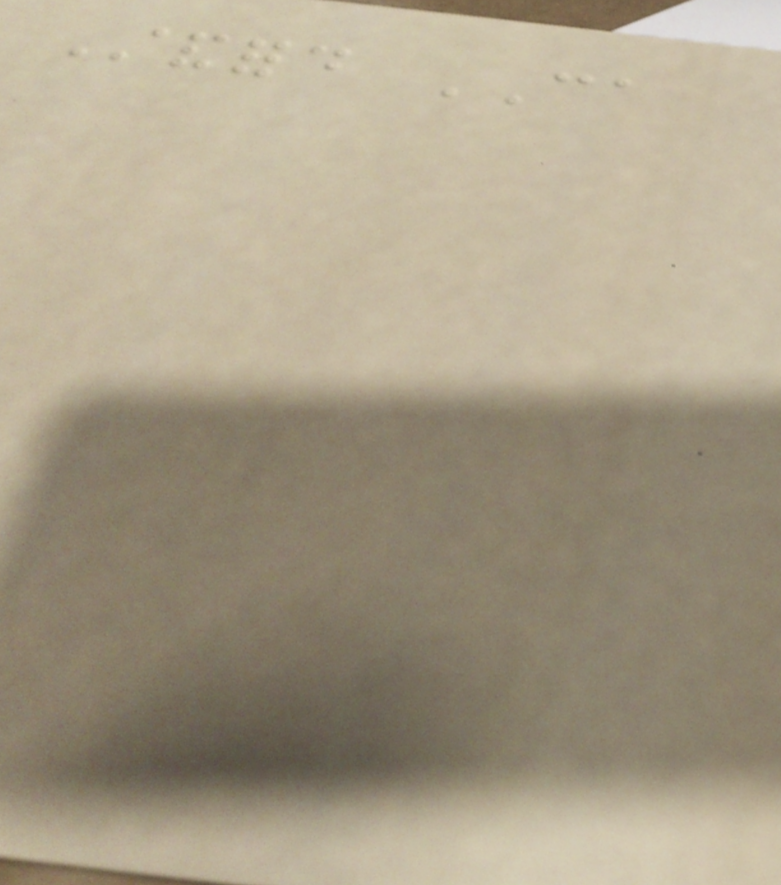Standford CA
